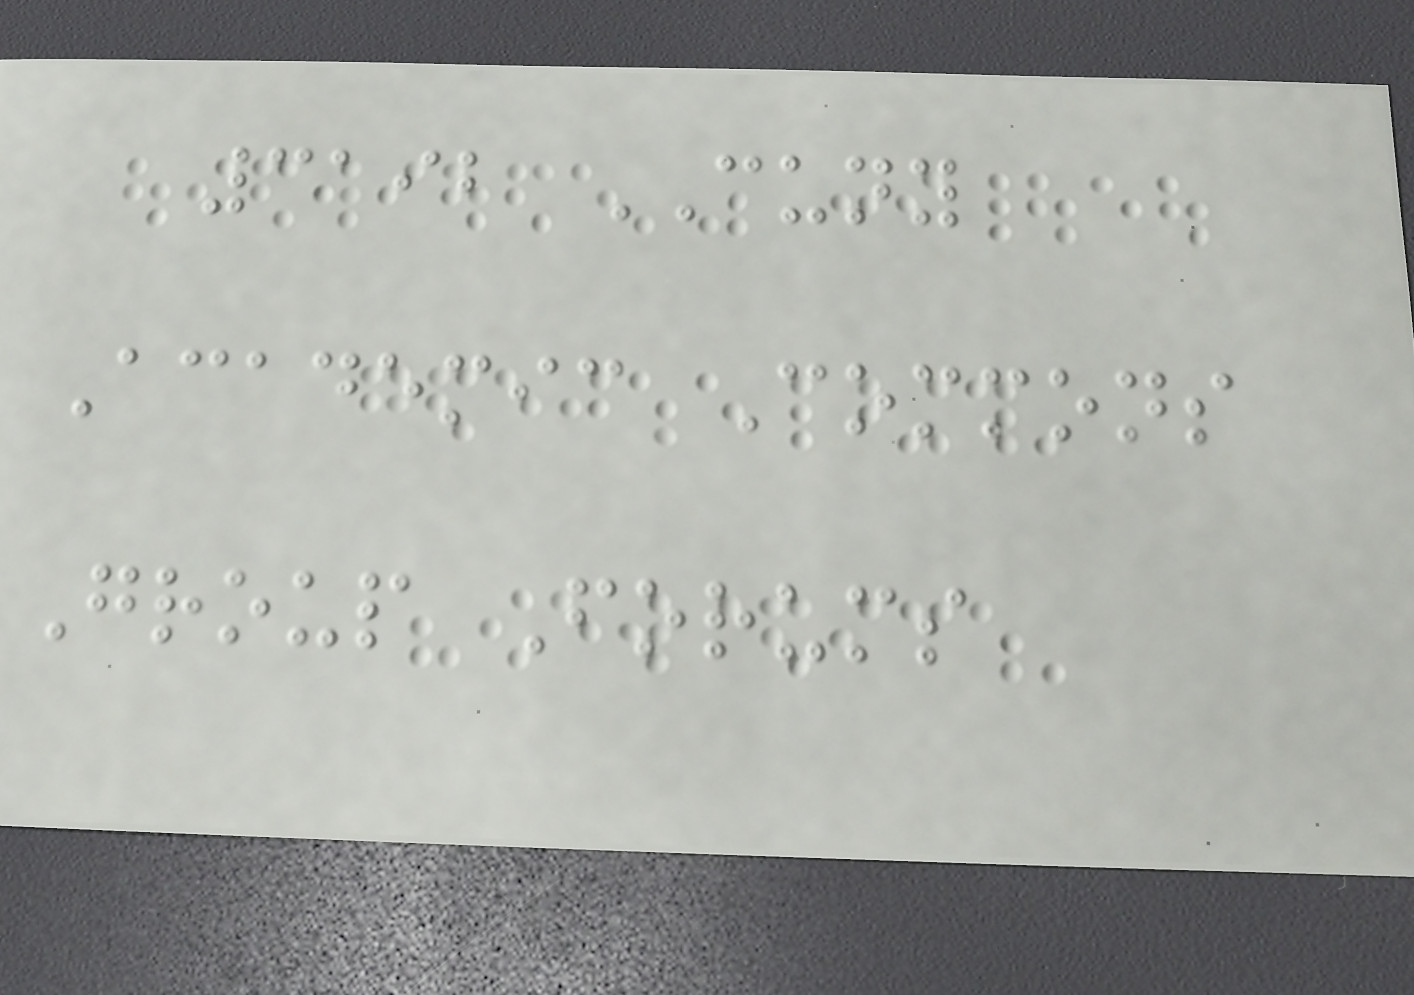3192 CUNY
Academic Commons
Group Forums
